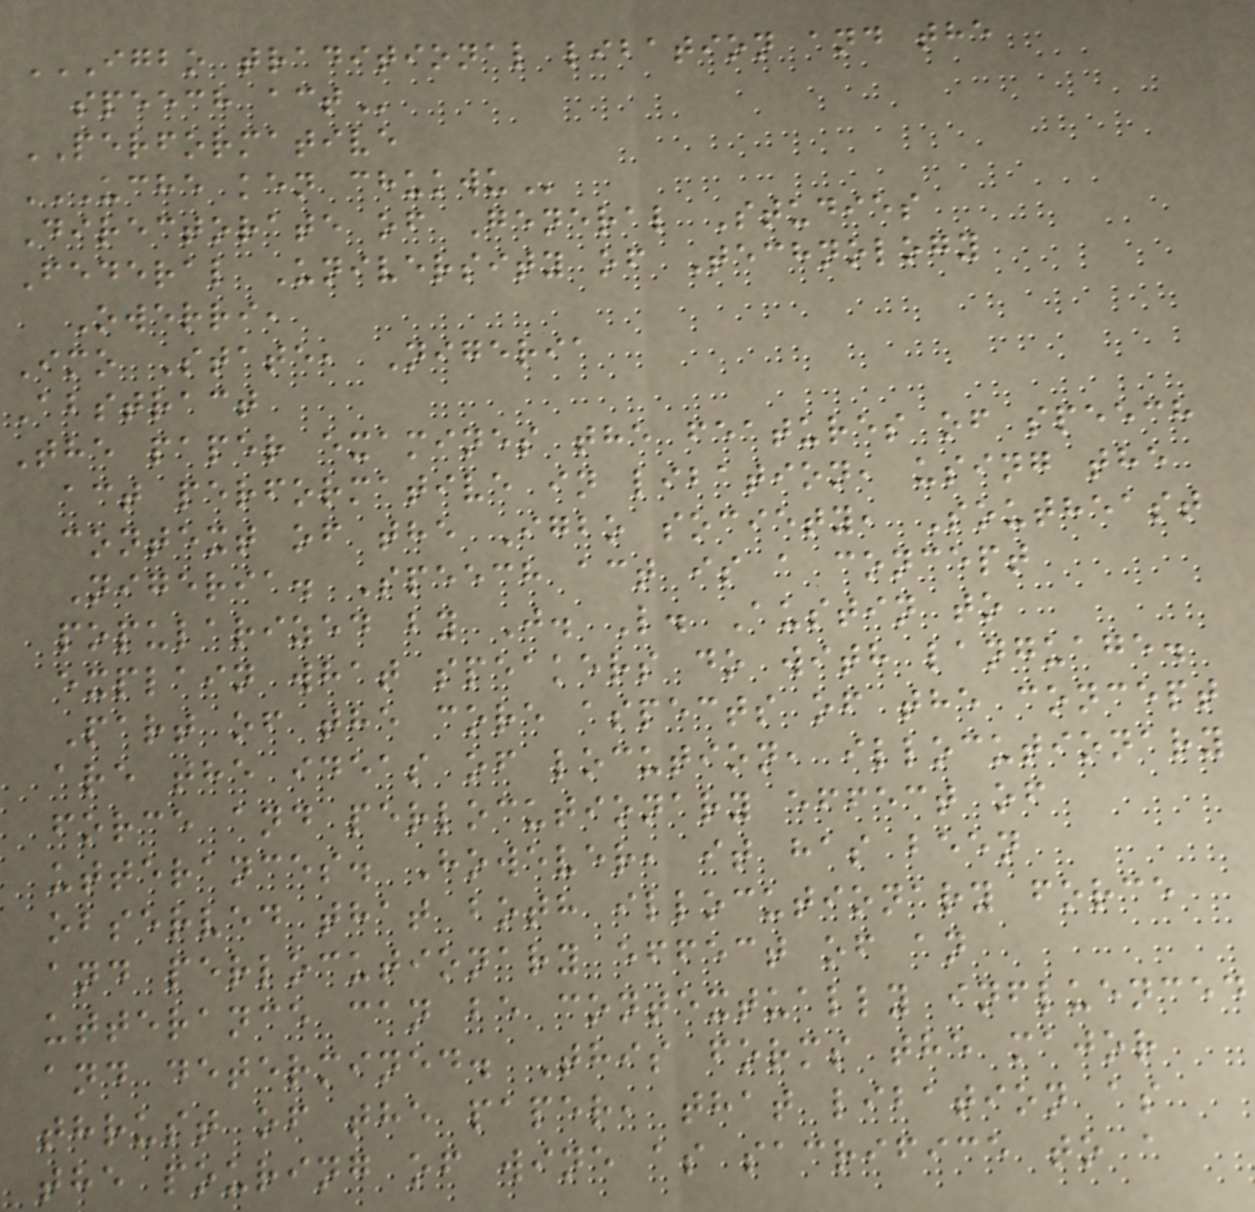IGBO TRADITIONAL LIBATION AND THE
SPEECH ACT
PERFORMATIVE
UCHE KEN CHUKWU
Directorate of General Studies
Federal University of Technology
Owerri,
Imo State, Nigeria
Abstract
The paper examines the features of speech
act performative in libation, using the
context of the Igbo society, Southeast
Nigeria. Speech act is a concept
popularized by J. L. Austin to
explain what speakers do with language.
Part of the core aspects of the concept
are the ideas of locution, illocutionary
force and perlocutionary effect of
utterances. However, it has been
observed that both illocutionary force
and perlocutionary effect of an
utterance can be contextually influenced
and determined. This forms the major
thrust of the paper, that libation as
the pouring of wine as sacrifice to a
